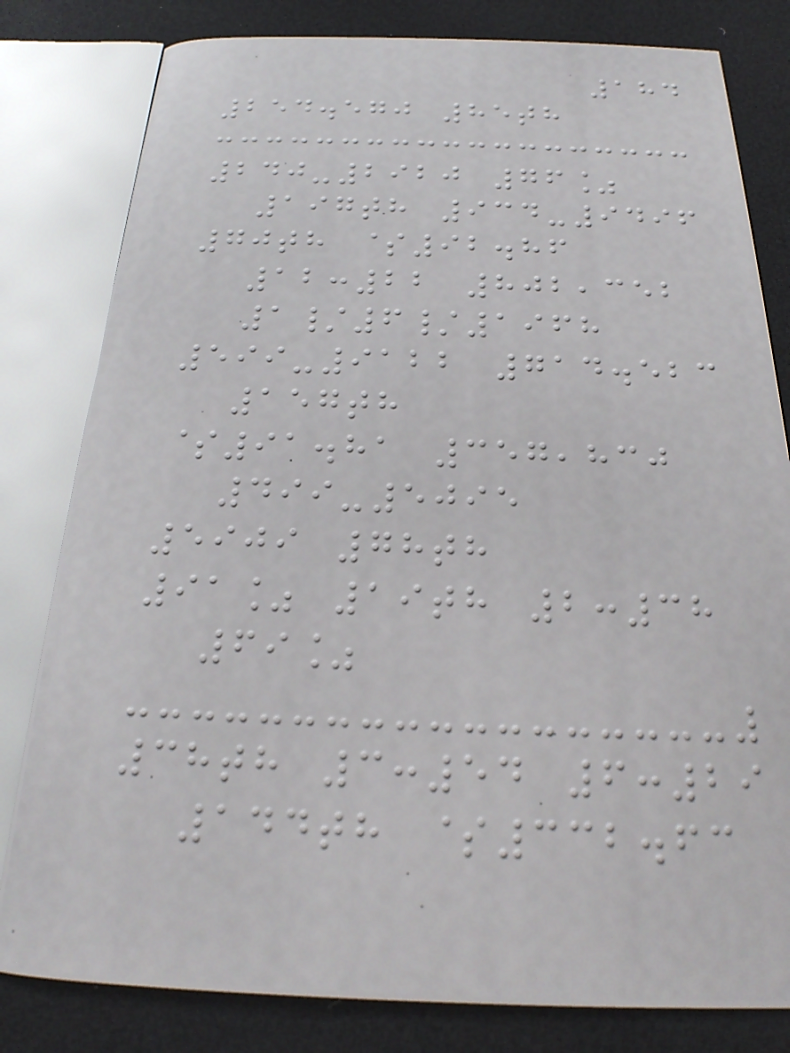184
254.570 85th
240-2920 76%
197th 934-9496
70th $92.86
12:22 802,352
1/6/1968
599-9122 714.523
157th
$91.81 357,830
499-5095
5909 78th
91% 19th 2:38
69%
38th 3:54 6:29
144th $332.63
